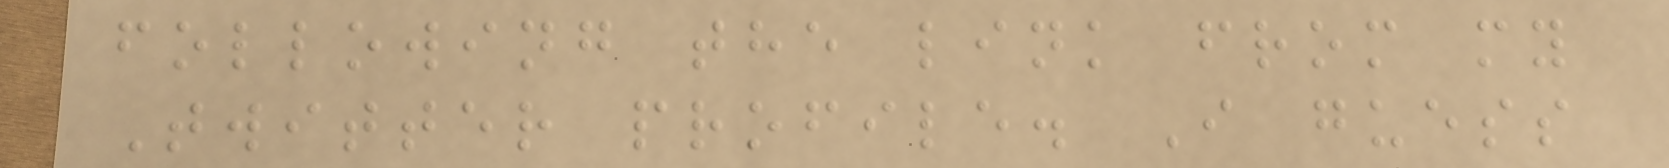following the link from my
Twitter profile. I guess
